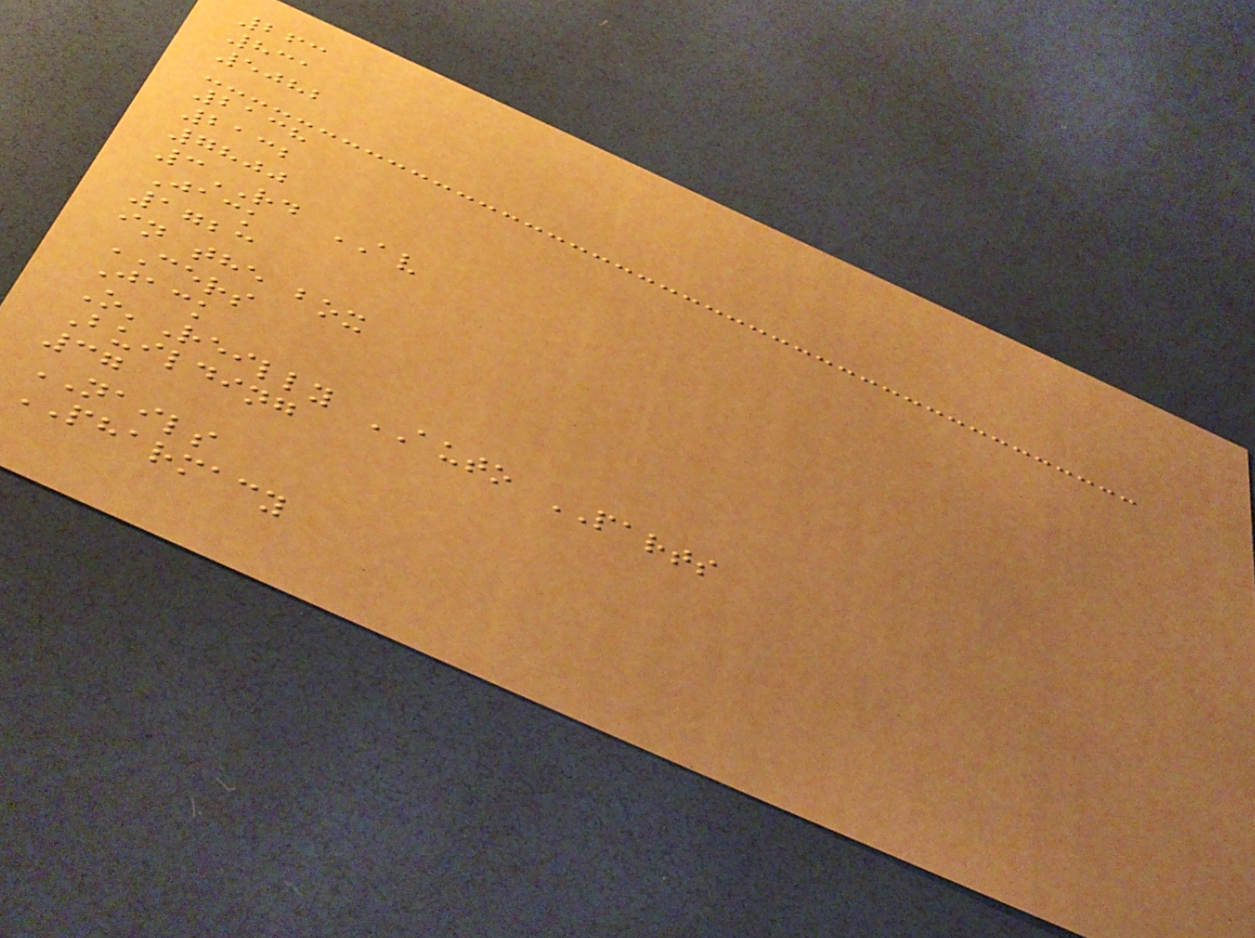263
831
5082
2138
2132
7800
3RD AV
Jack
1723
in the box
CERS
Jack
O'Reilly AUTO PARTS
Building
37
NAILS
PHARMACY
